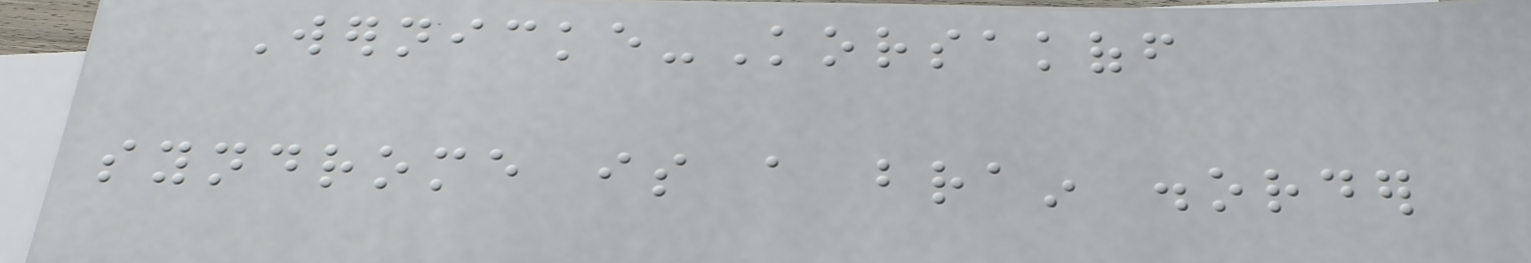Wernicke-Korsakoff
syndrome is a brain disorder
